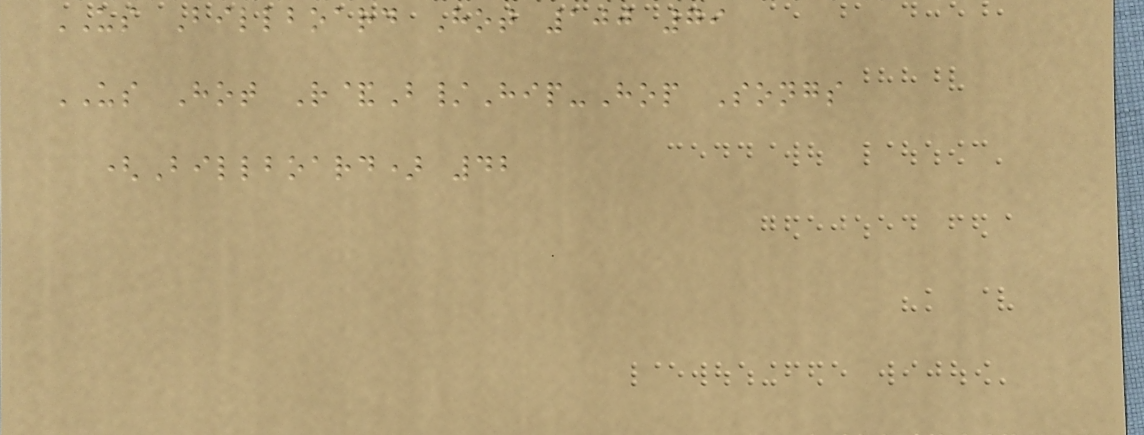US Billboard Hot 100 79
US Hot R&B/Hip-Hop Songs
(Billboard) 42
